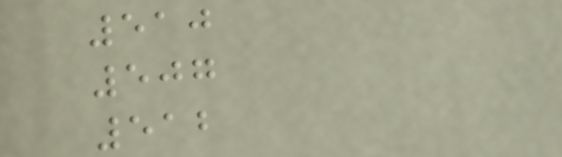510
507
512
